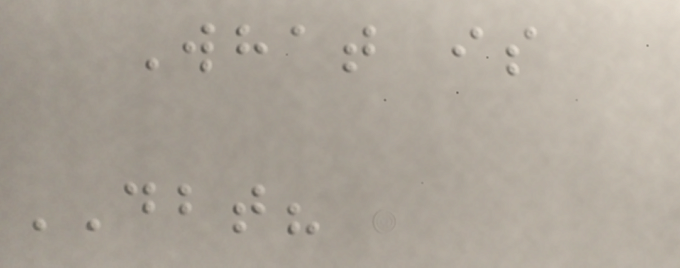What is
DBT?
